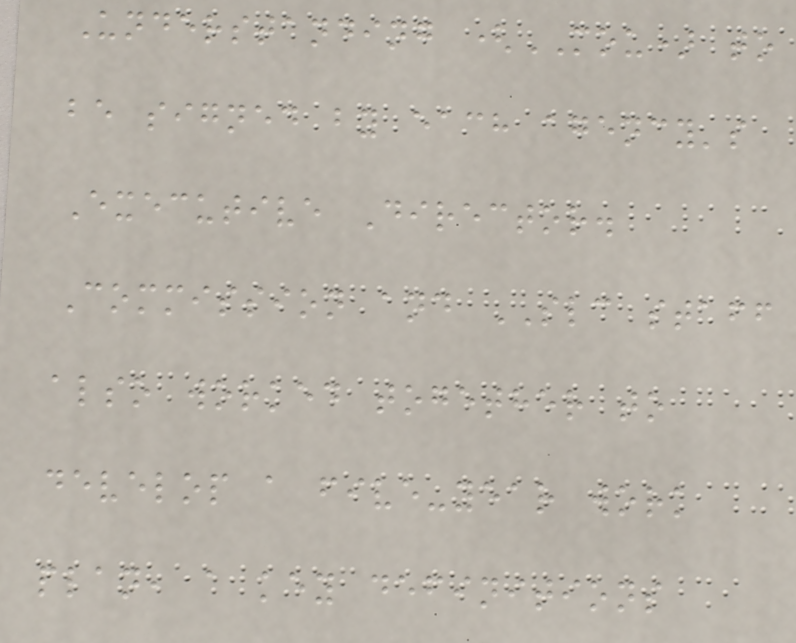Understanding (MOU) to
be signed by each agency's
Executive Director.
Commission and SLC staff
also worked together to
develop a five-year work
plan, a key definitions
